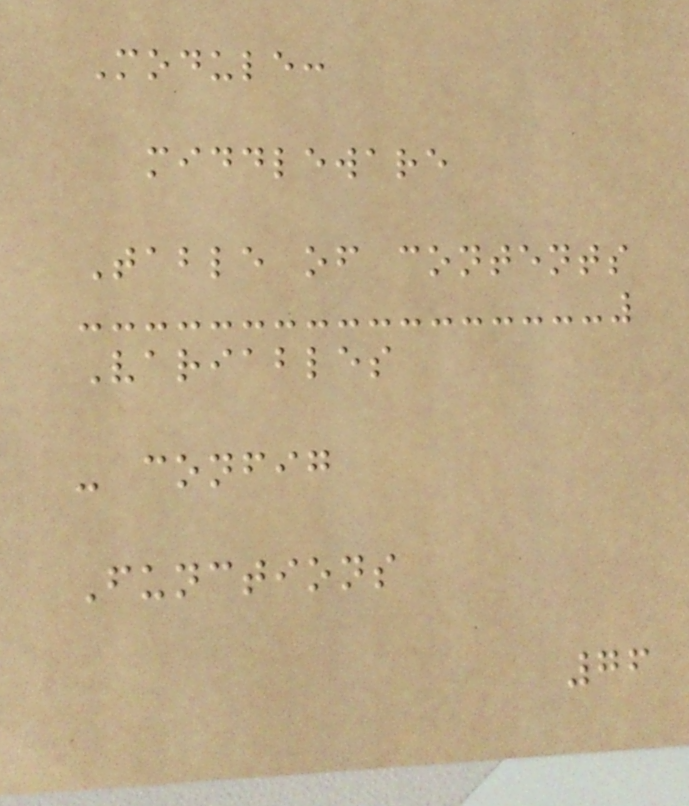Module:
middleware
Table of contents
Variables
- config
Functions
76
